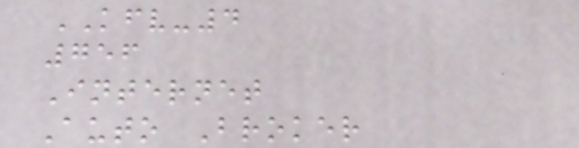KFV-4
756
Internet
Auto Broker
